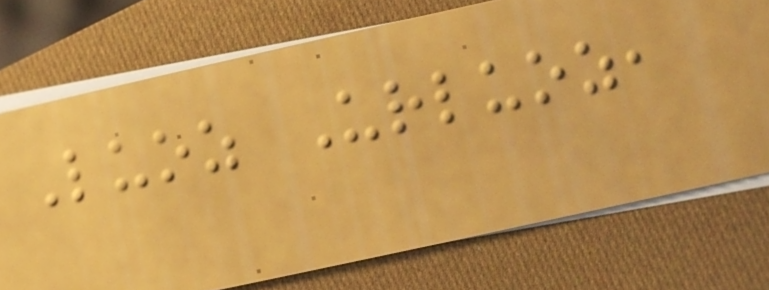Luoz Urluoz,
